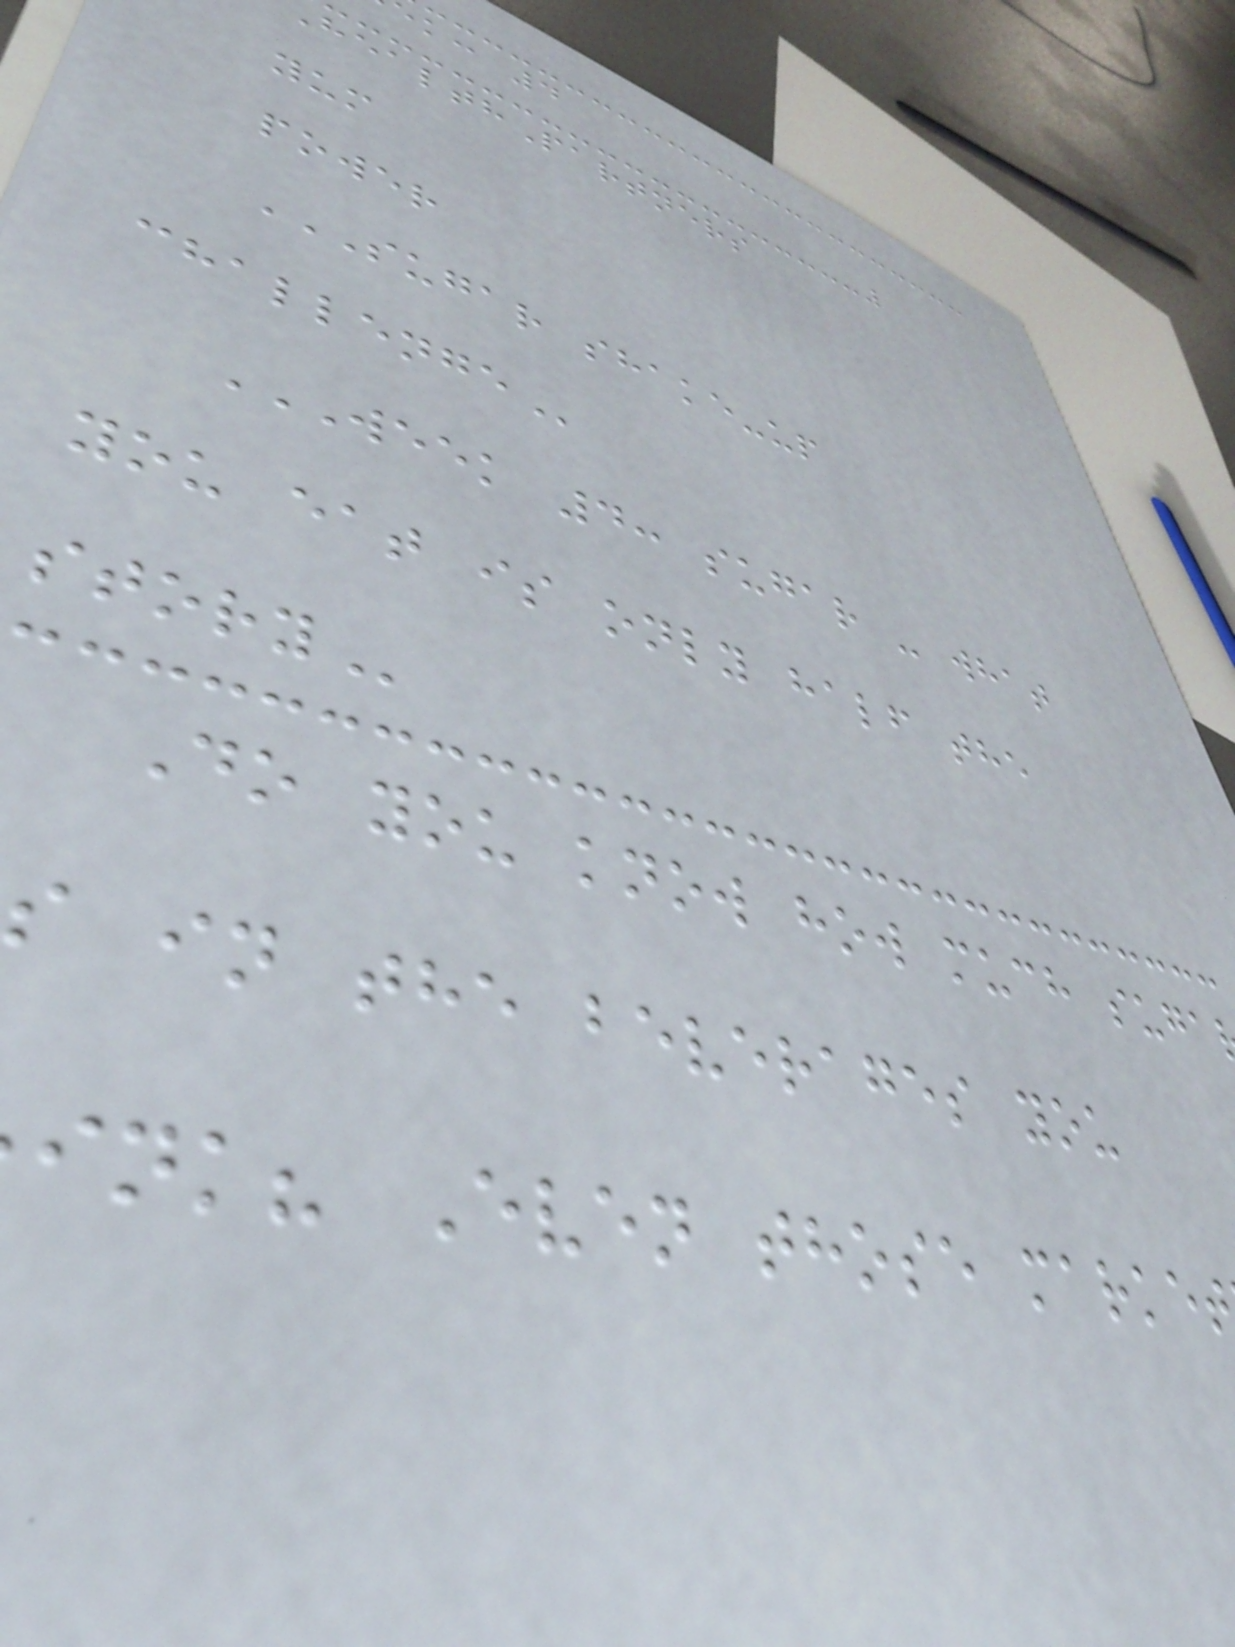k: 4
ealthPartners
yum
power
SUGAR SHAKE-UP
WEEK 4: SUGAR - WHAT
you eat is only half the
Do you know how much suga
s in the beverages you
ink? Even those marke
